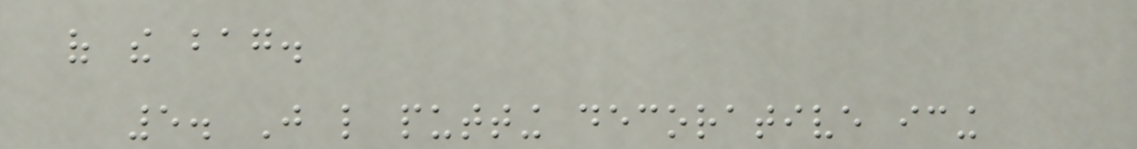of the bag.
5. Just like putting decorative icing
